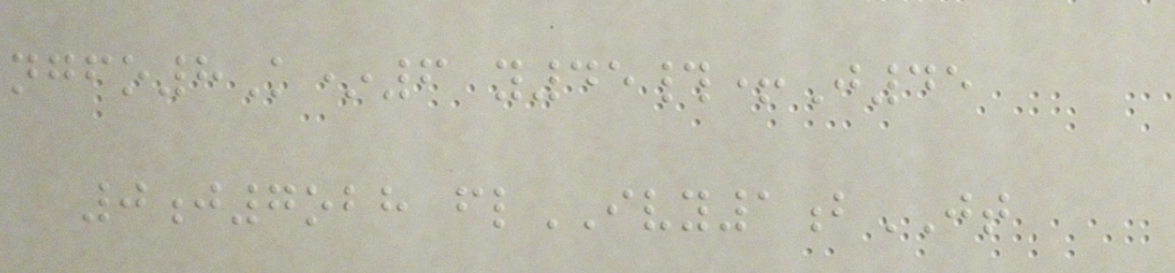ngfo8K*6 y45#+J45
0j7obh flIVY1bJT
